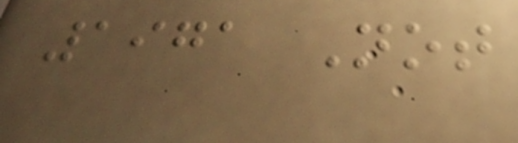1971 Not
